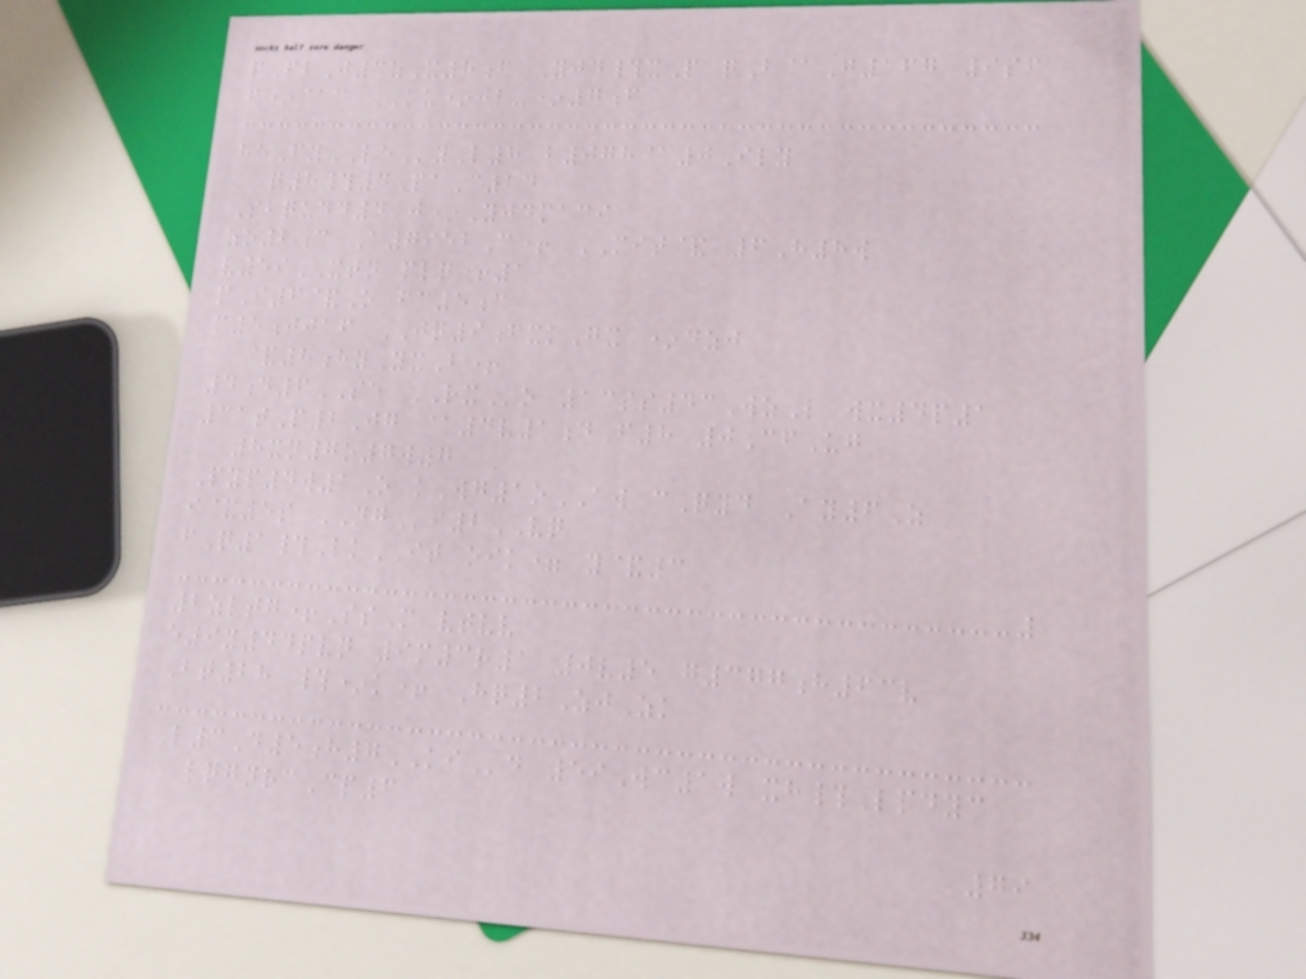pFbJ3zX8f Yjd#xP qB@G167 9sf
f*@c KU*jl-*7f
heFyLEyL8 b078@0Ily
q8#4PaC24
Sbqudd4 j*Yjdmaci
zo2c A7952C+ MIT& 6H8w
v59XTN plq+1
pI6&O fc5c
m5jjaf JQ9fxkGx *dzj
&8hyYxB+
4d6SE RXo 13ss43WzL wx4p1
31tP2Jg @4v1dF8 0CfUg
8xn7o7w7
Pyp4w1O kWg1oAW cQyd Ay6Z
i&5s NGi2VQ
fQ1#LkIT oik= y&3
2zltg+SsM vtvv
e9y44pvq 9m3r1 0v5 g377h63v
Bt28 #*k+ Hq2ZjZk
L3D5h7KId 59Wc1w xh#Lpdyc
lqgnrcCp6
79
